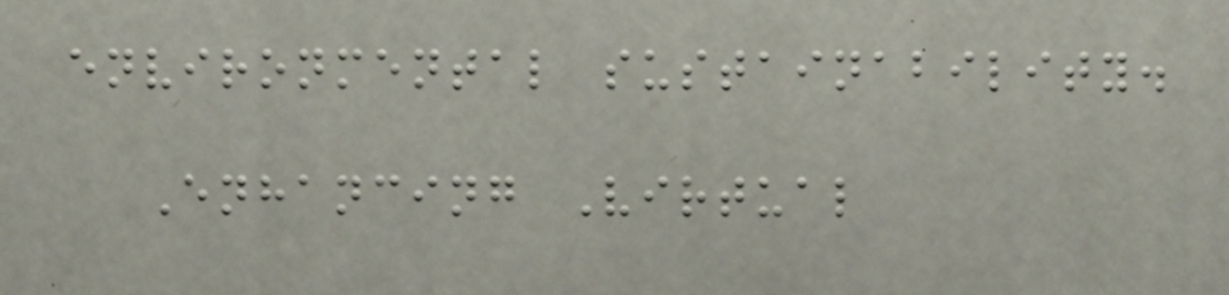environmental sustainability.
Enhancing Virtual
